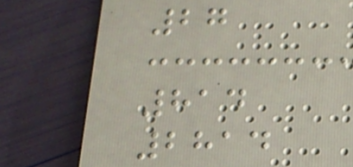27
814
2814
